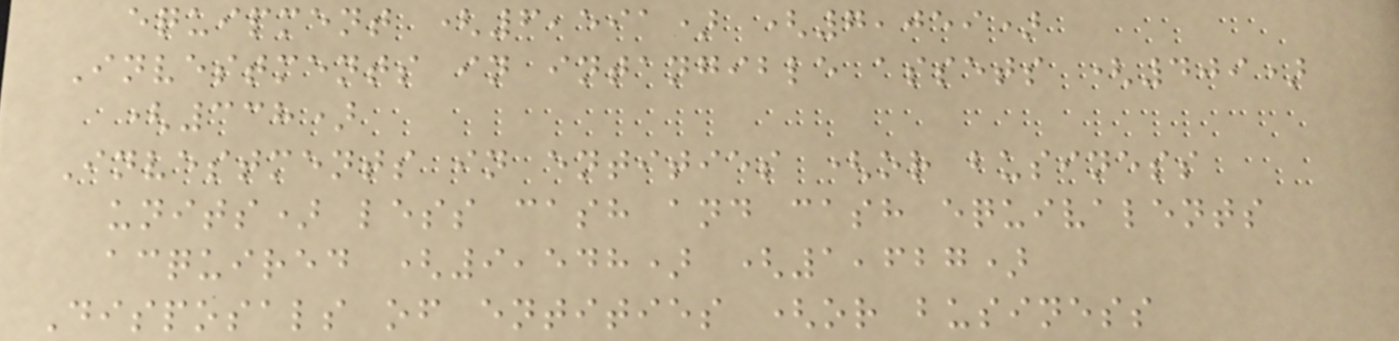equipment (6,591) (7,059)
Investments in intangible assets (409)
(338)
Investments in entities (or business
units) less cash and cash equivalents
acquired (9,548) (1,627)
Disposals of entities (or business
